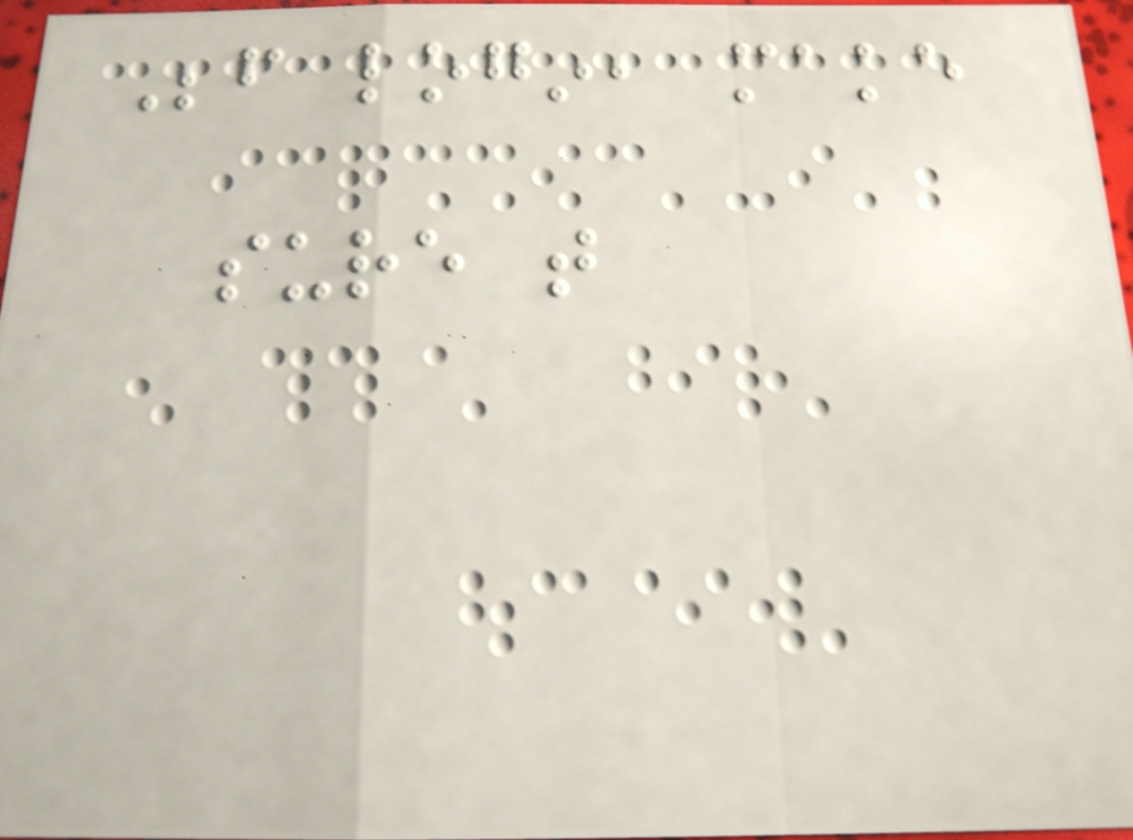Before login, make
sure that
